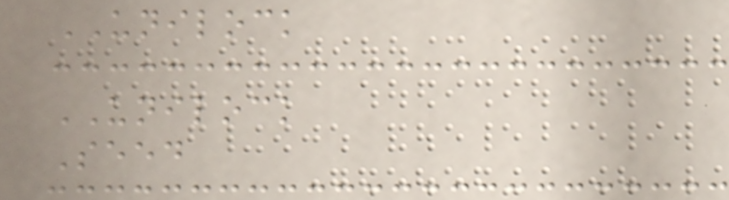UNILOCK
UNILOCK
Seed
